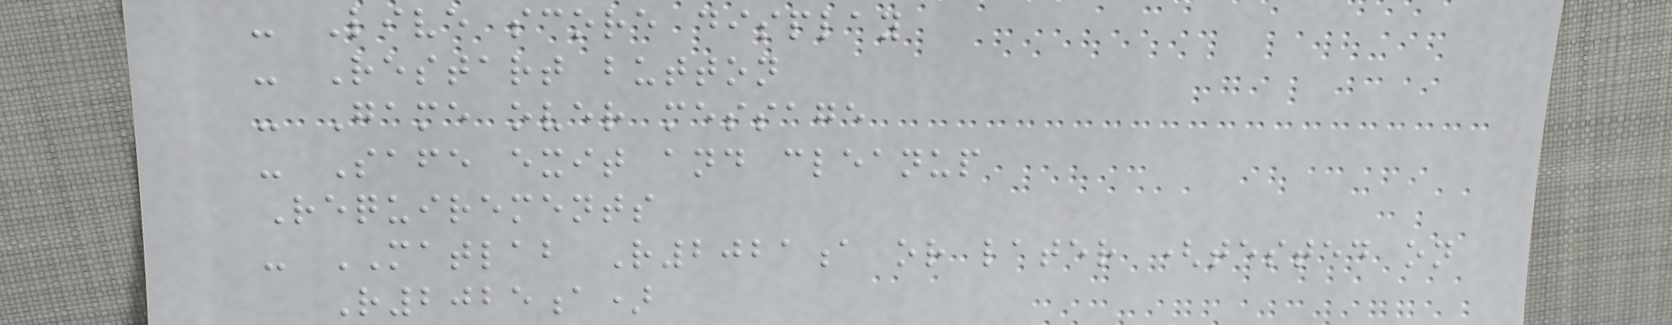- Live score display
- Restart button
- Game over message
- Safe exit and cleanup
Requirements
- MATLAB R2021a or later (tested on
R2025a)
